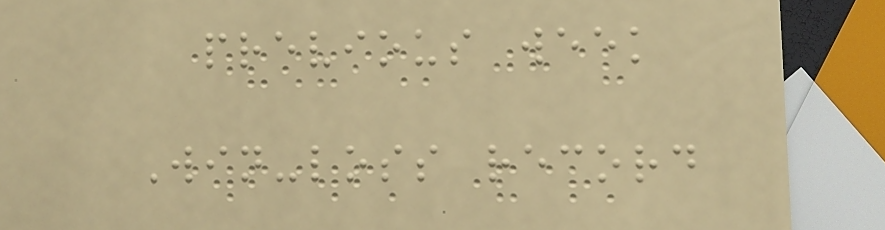previous week
Win-loss record
